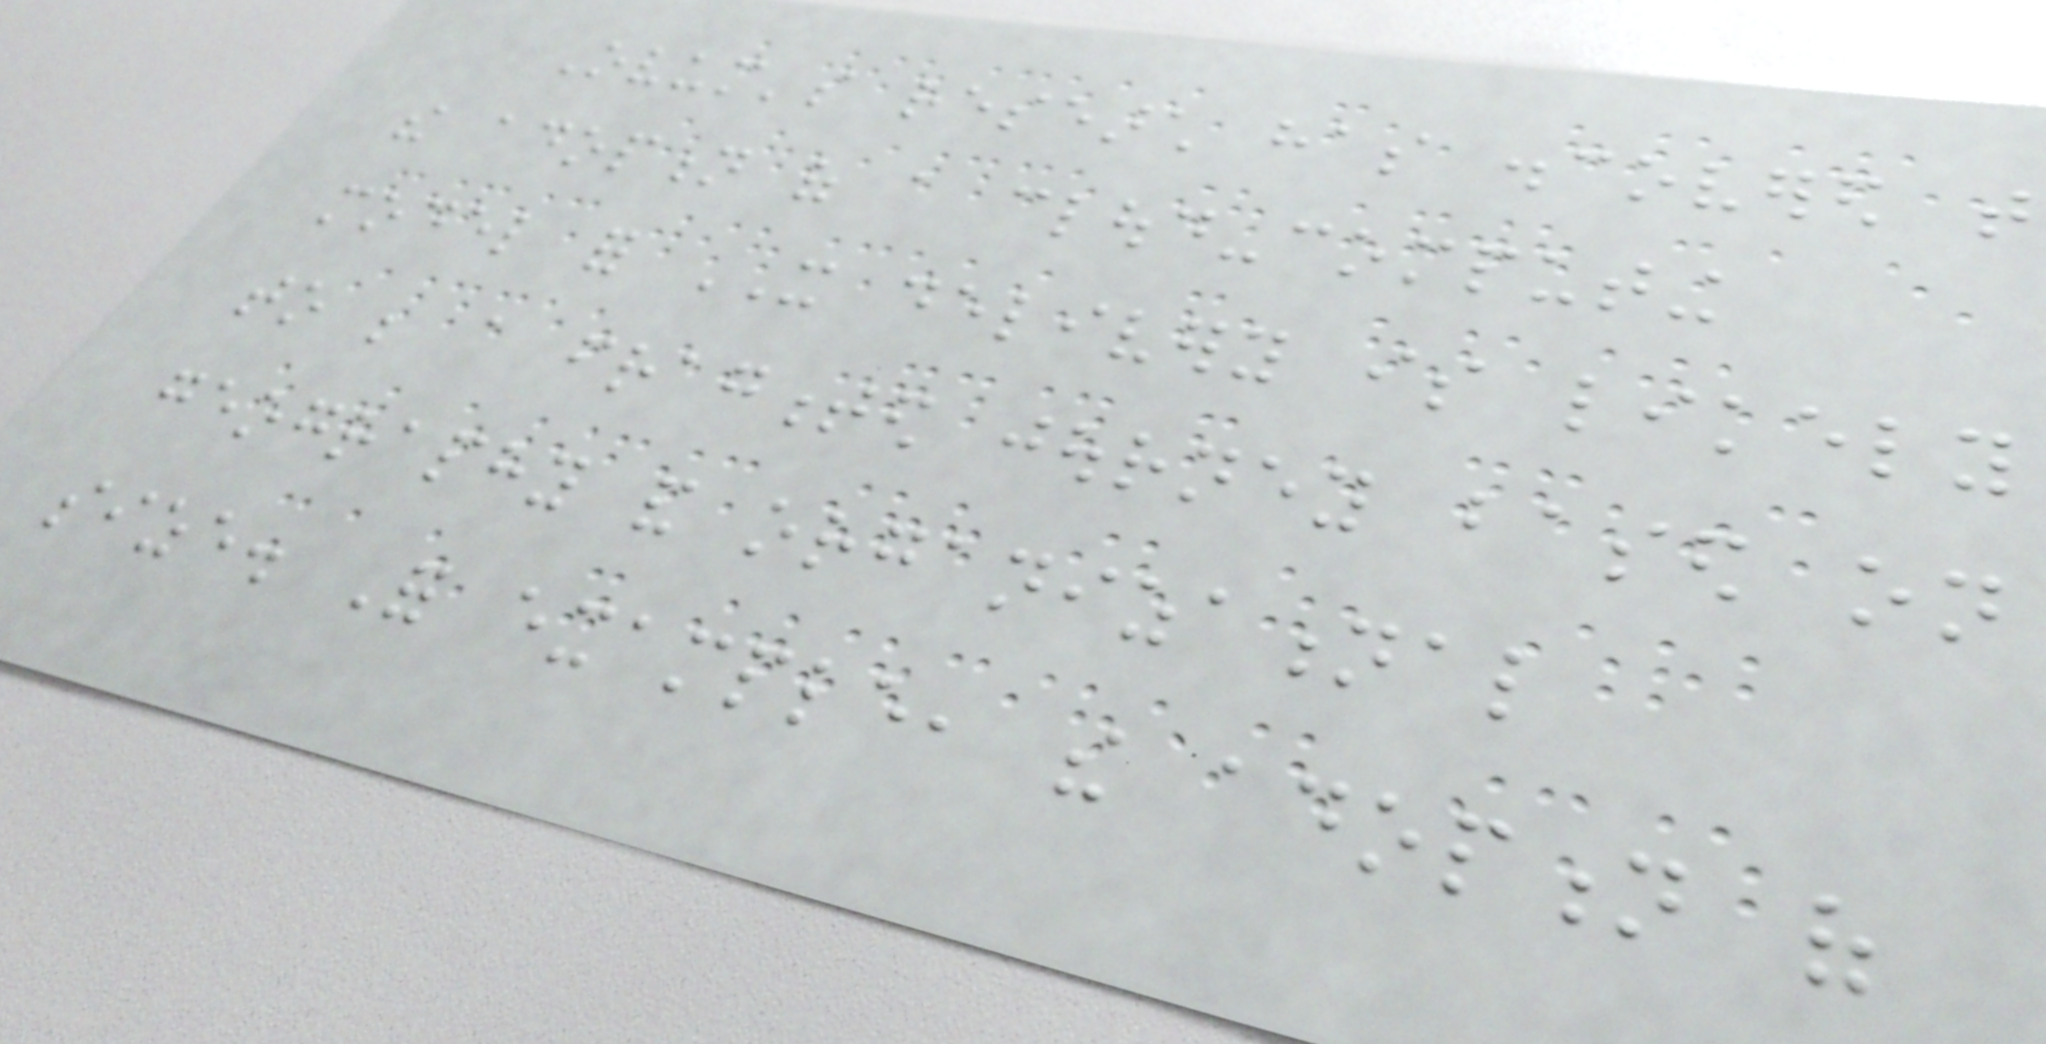Ovum's research has discovered that
the adoption of a cloud-computing
model for IT delivery is likely
to be a fragmented journey based on
geography and organizational
size. For example, the adoption of
